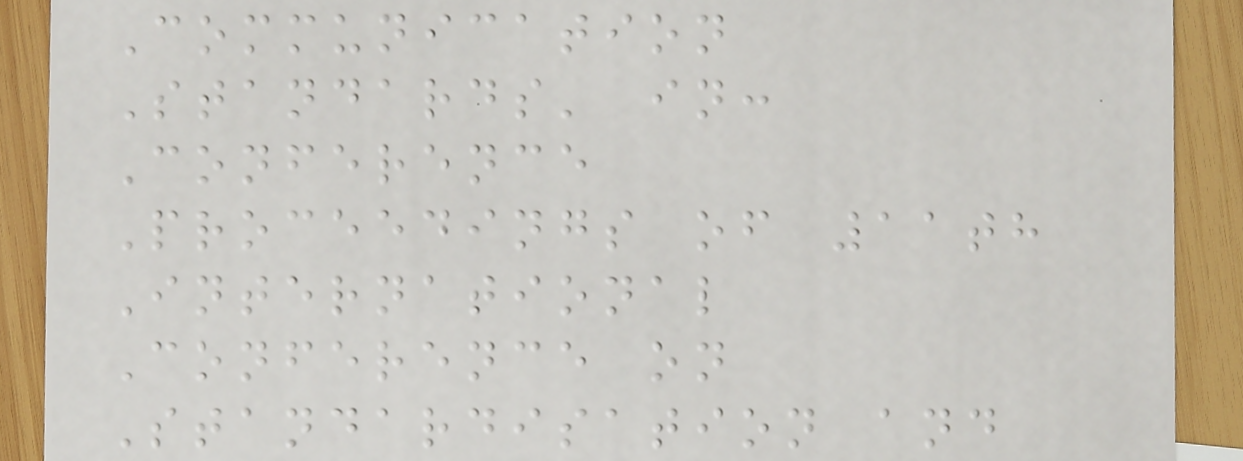Communication
Standards' in:
Conference
Proceedings of 11th
International
Conference on
Standardisation and
